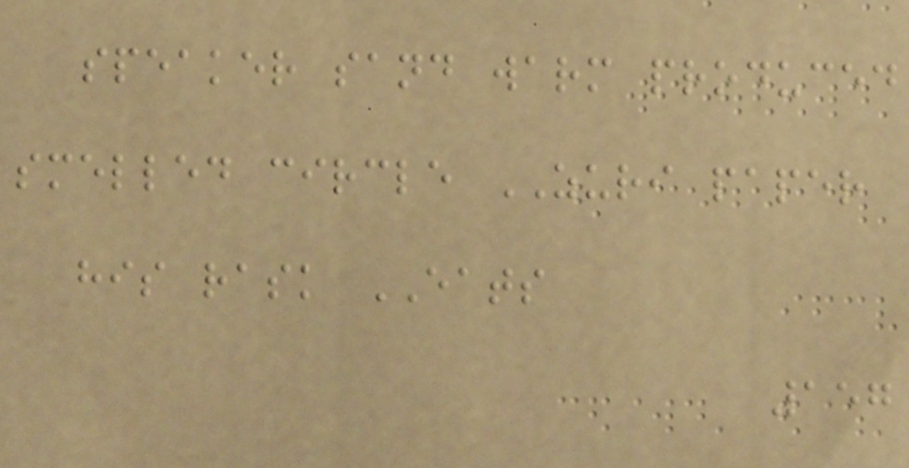speaker sand warm produced
smelled circle ZURI paper
his rask EATS
157
